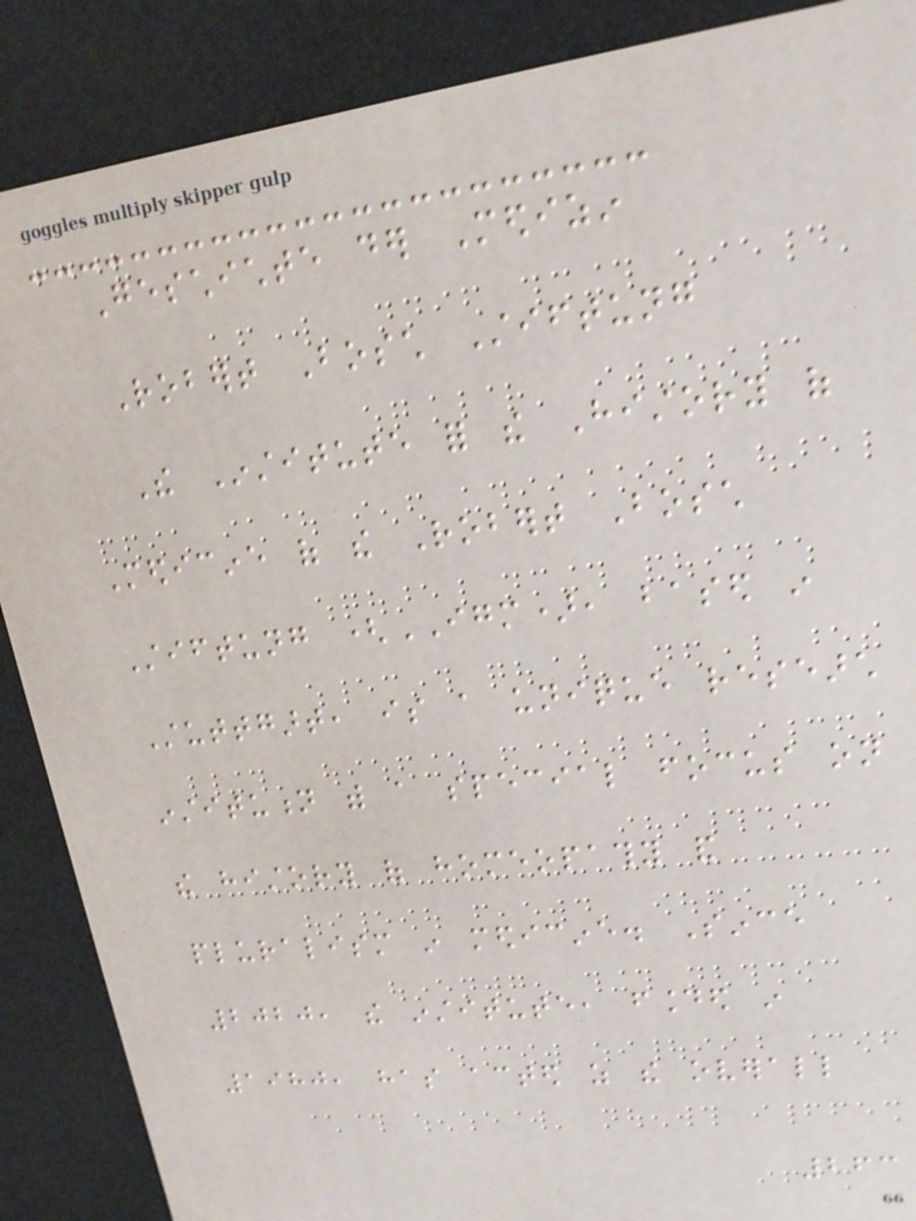Geschichte der Medizin
Robert Bosch Stiftung
The Institute for the History of
Medicine of the Robert Bosch
Stiftung (IGM), based in
Stuttgart, is a unique research
institution with a special focus on
the history of homeopathy and
pluralism in medicine. Since
2020, the institute, founded in
1980, has acted as the overall
263
